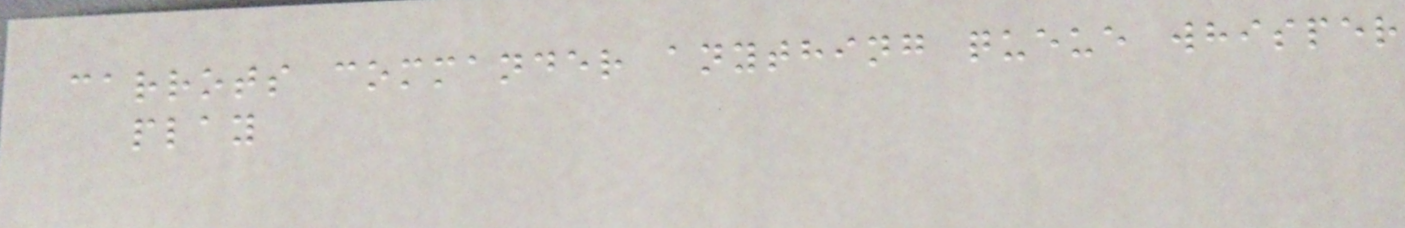carrots commander anything queue whisper
play
